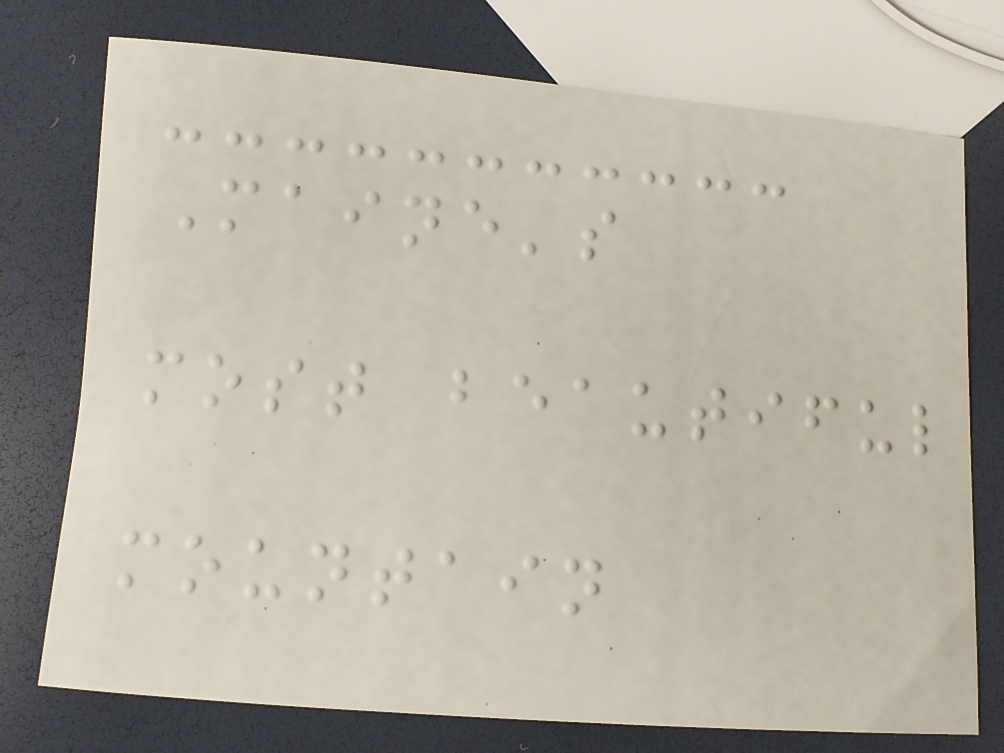Maine's
most beautiful
mountain
